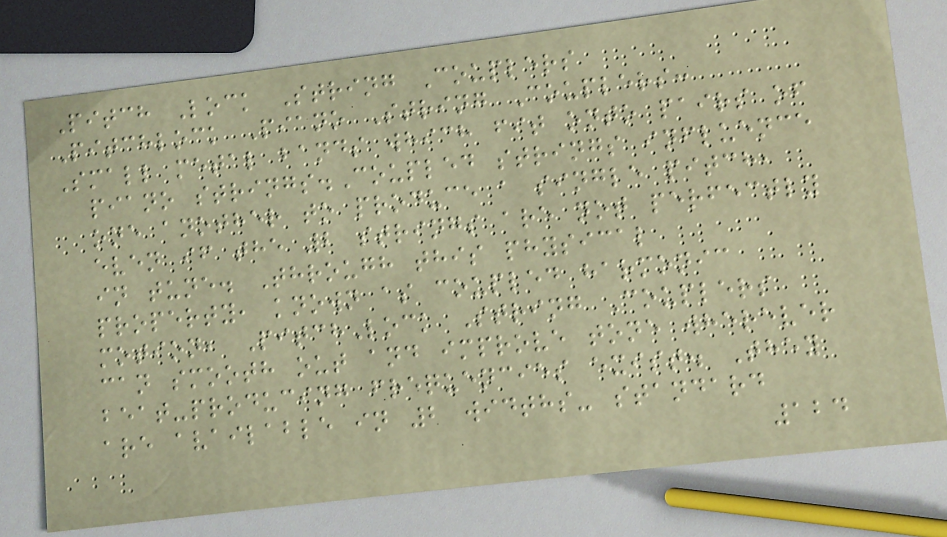Pitch Lock String Couplers
Pitchlock Piano String Couplers:
Small metal bands which fit onto pairs of
piano strings.Coupled strings influence
one another to produce a single pitch,
even if the 2 strings are not perfectly
in tune. Through this physical
property, known as coupled harmonic
motion, PitchLock String Couplers
can smooth out and improve tone wherever
beat-producing frequencies exist. They
are available in 2 widths- standard
124
